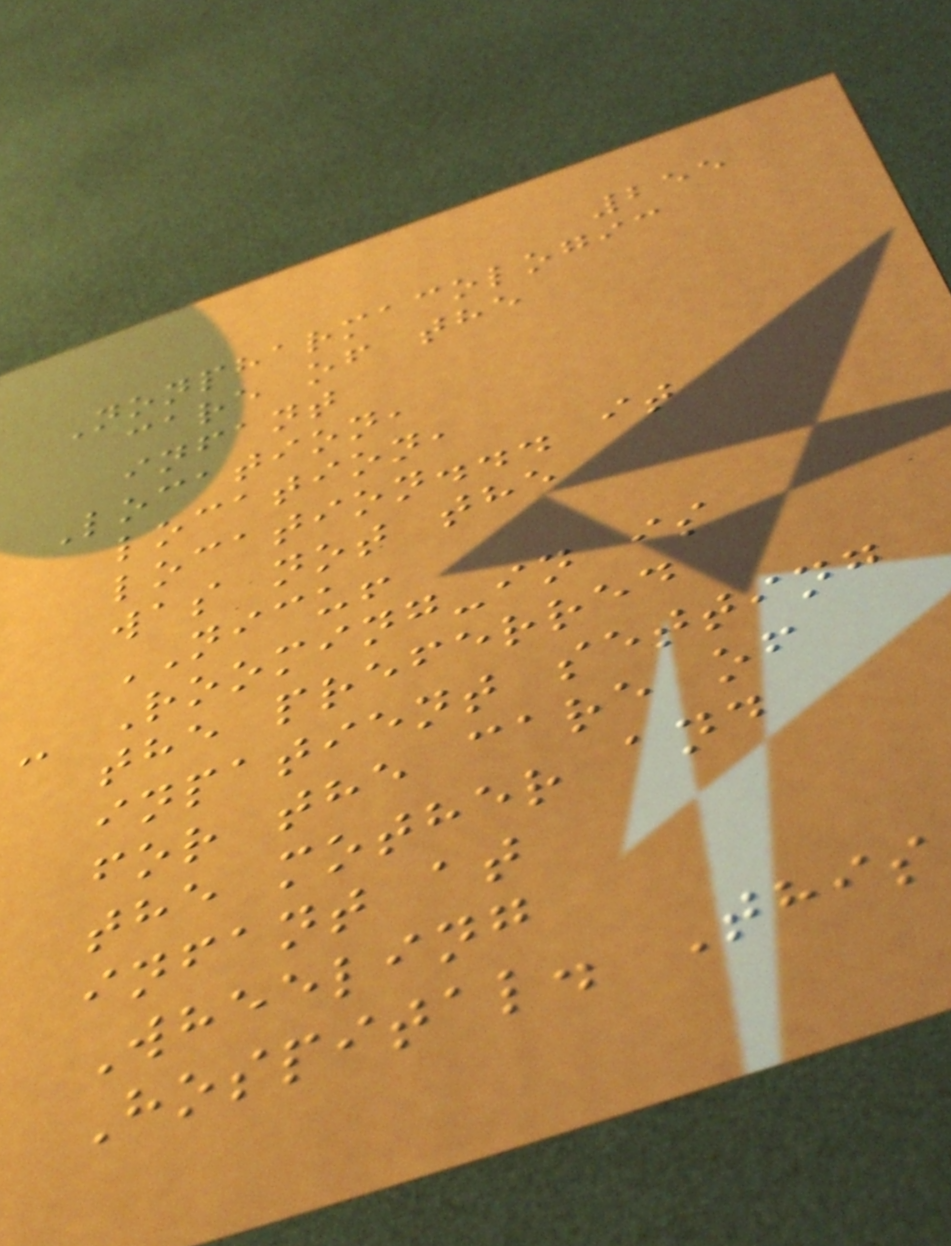255
Nonpharmacologic
care of the
infant
Location,
location,
location... it
was not the
NICU!
- Rooming-in is
the preferred
inpatient setting
for the care of
the mother and
infant at
Wheeling
Hospital. This
